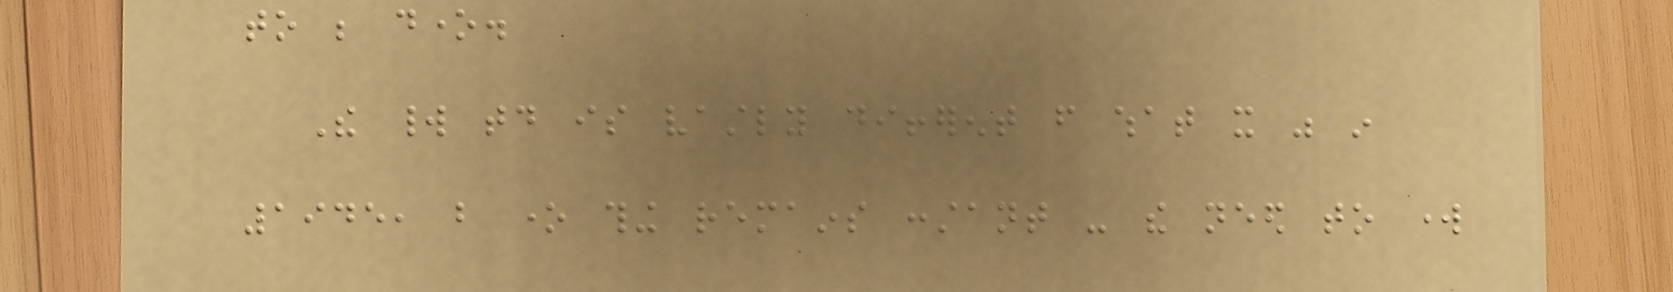to be done.
The world today is vastly different from what it was in
1945, but one thing remains constant - the need to work
